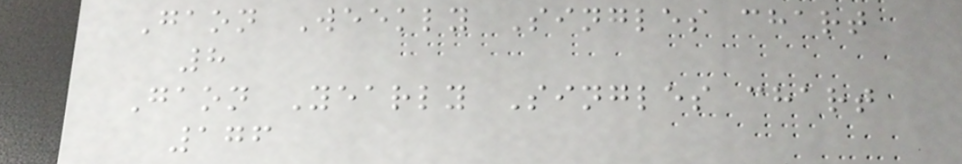Gaon Weekly Singles chart
8
Gaon Yearly Singles chart
176
